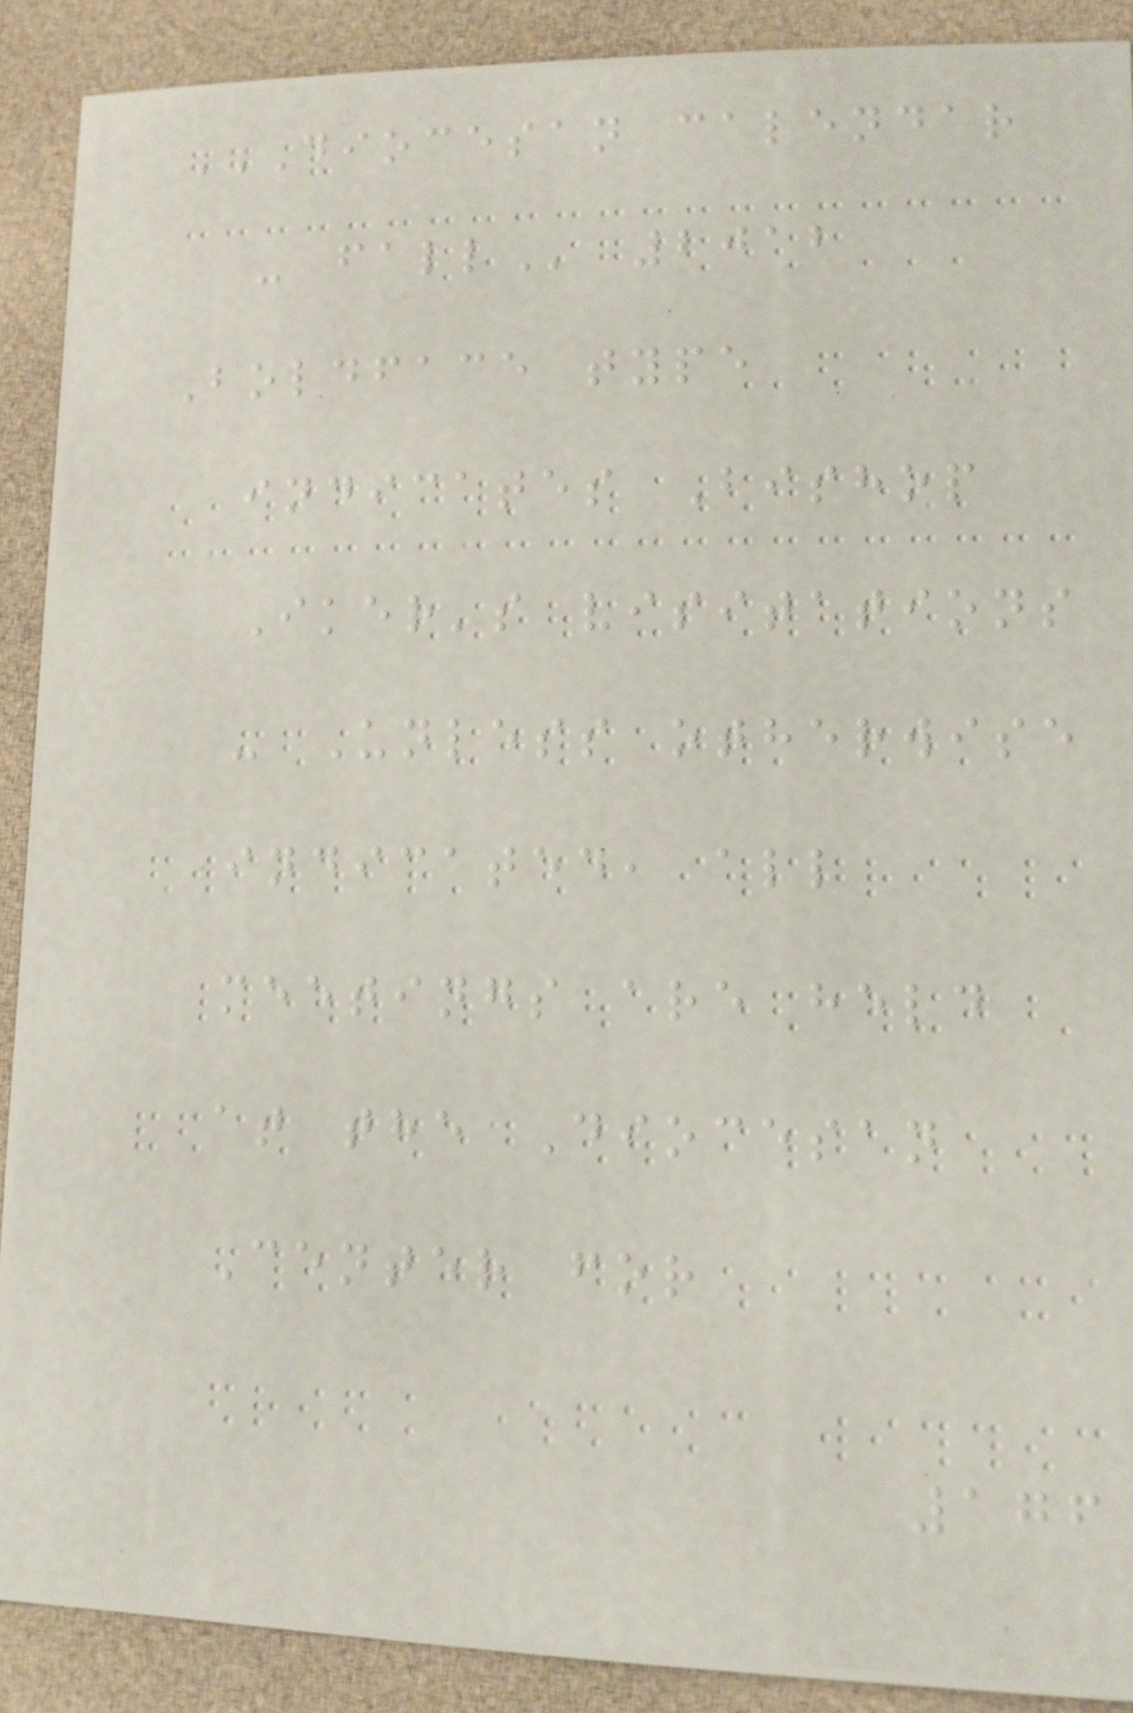DIOCESAN CALENDAR
- FALL 2012
Boldface type
indicates Bishop
Iker's visitations
- Unless otherwise
indicated, all
meetings are held
at the Diocesan
Center for
176
